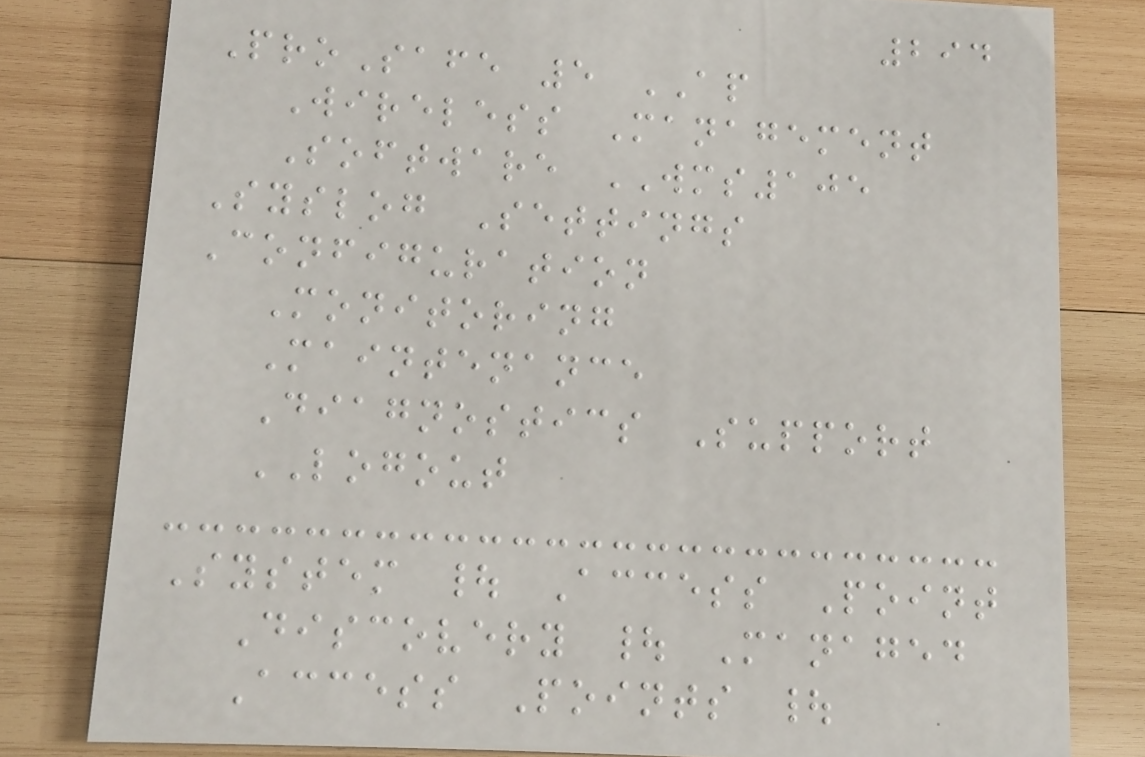294
ProSafe 5 AP
Wireless Management
Software WMS105
Syslog Settings
Configuration
Monitoring
Maintenance
Diagnostics Support
LOGOUT
System | Access Point
Discovery | Managed
Access Points |
